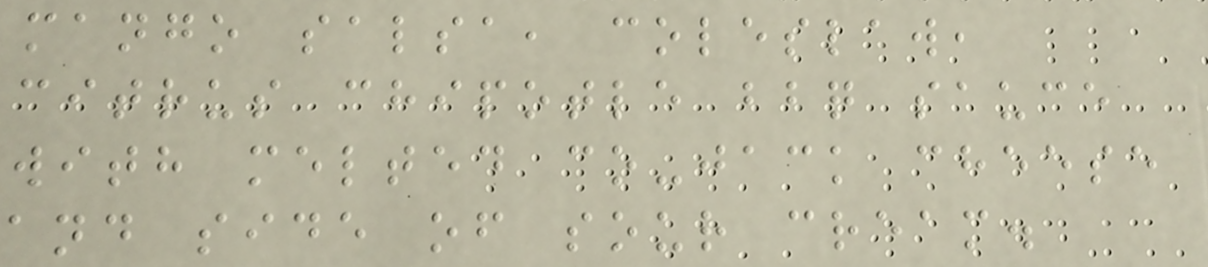mango salsa, coleslaw,
citrus chipotle bbq sauce
with melted co-jack cheese
and side of sour cream.
